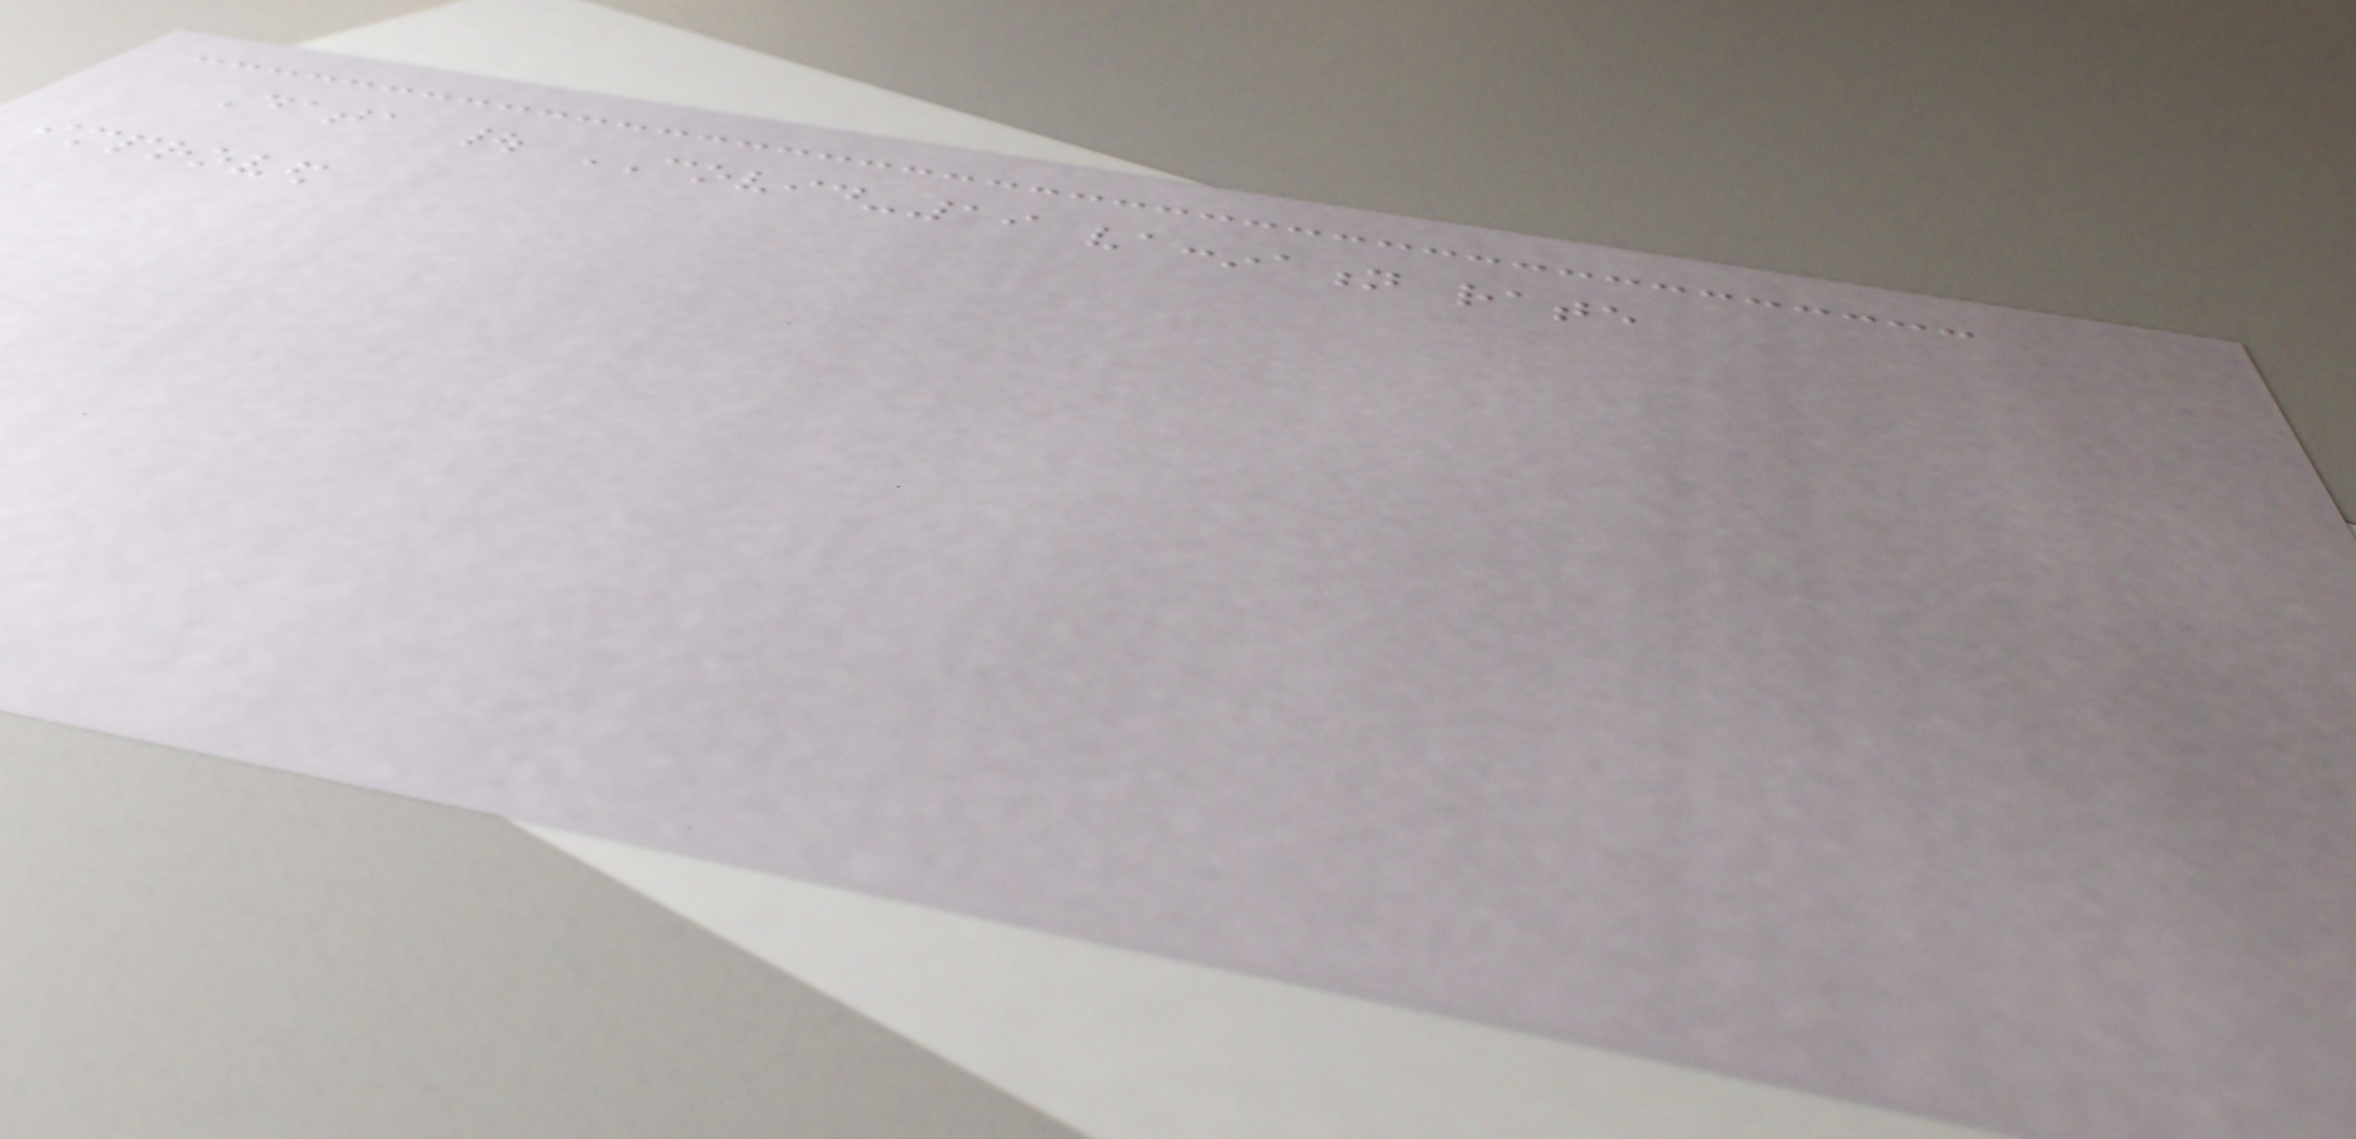Data | COVID-19 vaccination rate
improved
